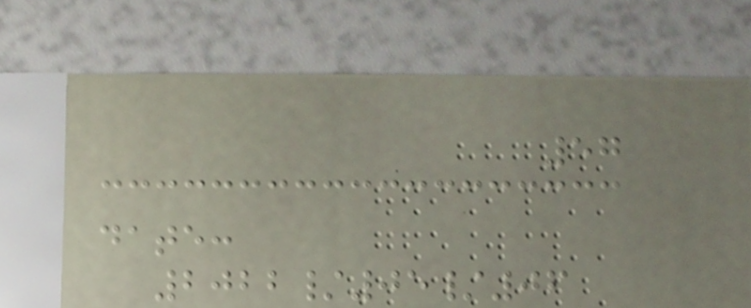57
date:
2022/05/06
